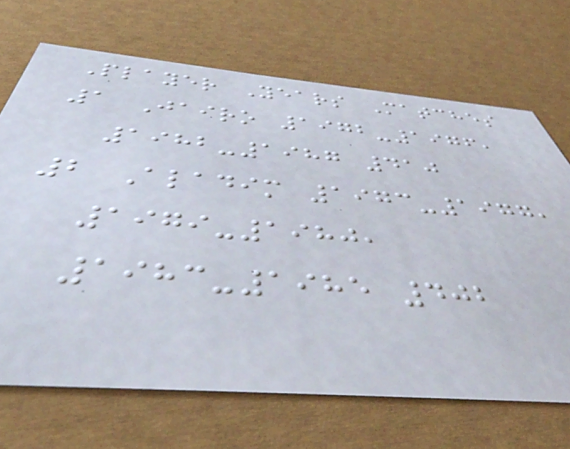Player Years Matches
1 Jairo 1972-1976,
1982-1987 410
2 Aladim 1973-1977,
1979-1980,
1983-1985 402
